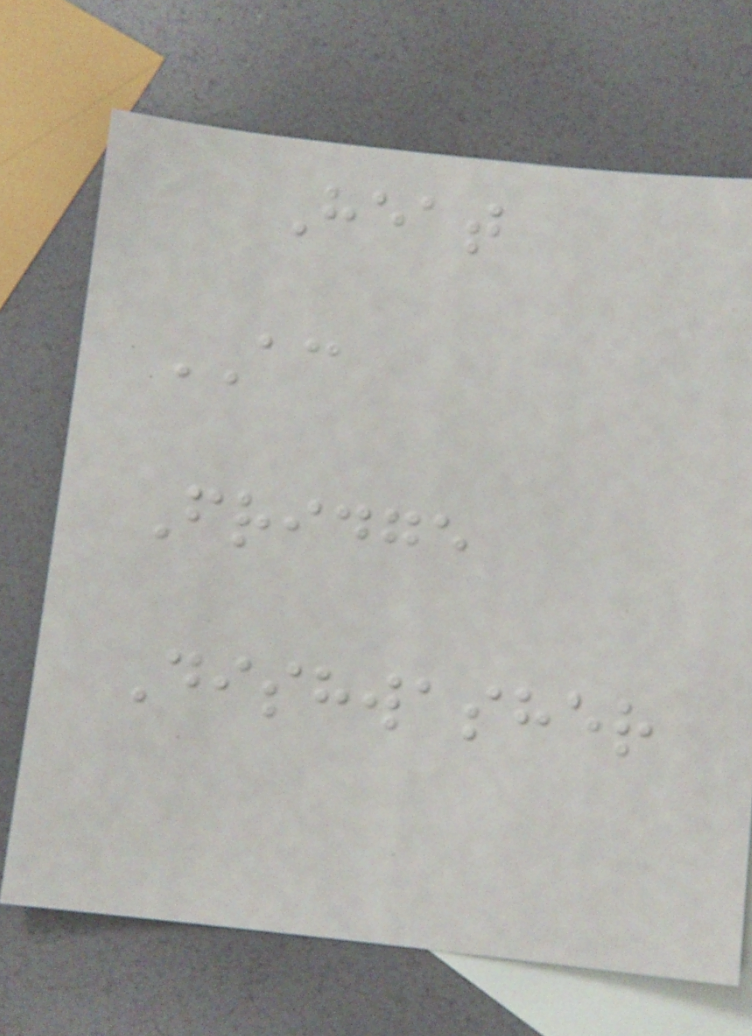Heat
AC
Fridge
Dishwasher
